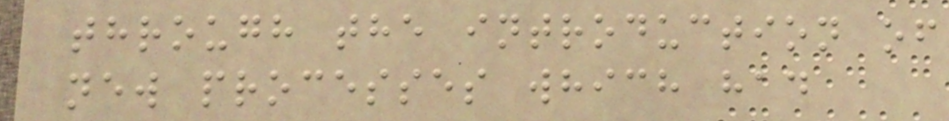through the introduction of
new processes which had
